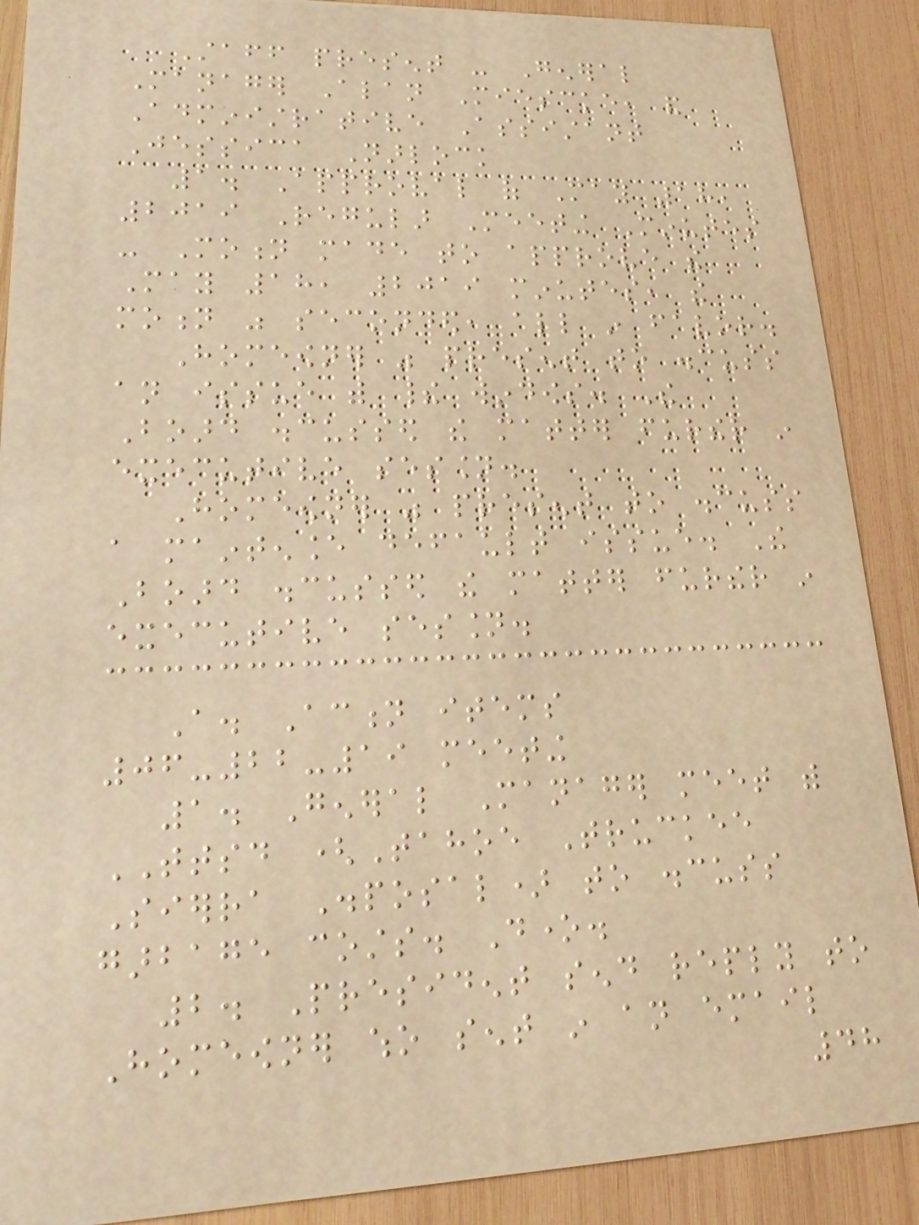Staff present - General
Manager Alan Miescke, and
Administrative Assistant
Jessica Narlock
1. Approval of May 18,
2019 Regular Meeting Minutes
- Motion made to approve the
May 18, 2019 minutes, the
motion was seconded, all in favor.
Homeowner was present to discuss
an issue with their windows. The
Board discussed the matter further in
executive session.
Homeowner was present to discuss
a maintenance default issue. The
Board discussed the matter further in
executive session.
A. Action items
06-22-19 meeting
1. General Manager meet with
TTSD (Tahoe Truckee
Sierra Disposal) to discuss
garbage costs. Done.
2. President send reply to
Homeowner who sent in an email
48
